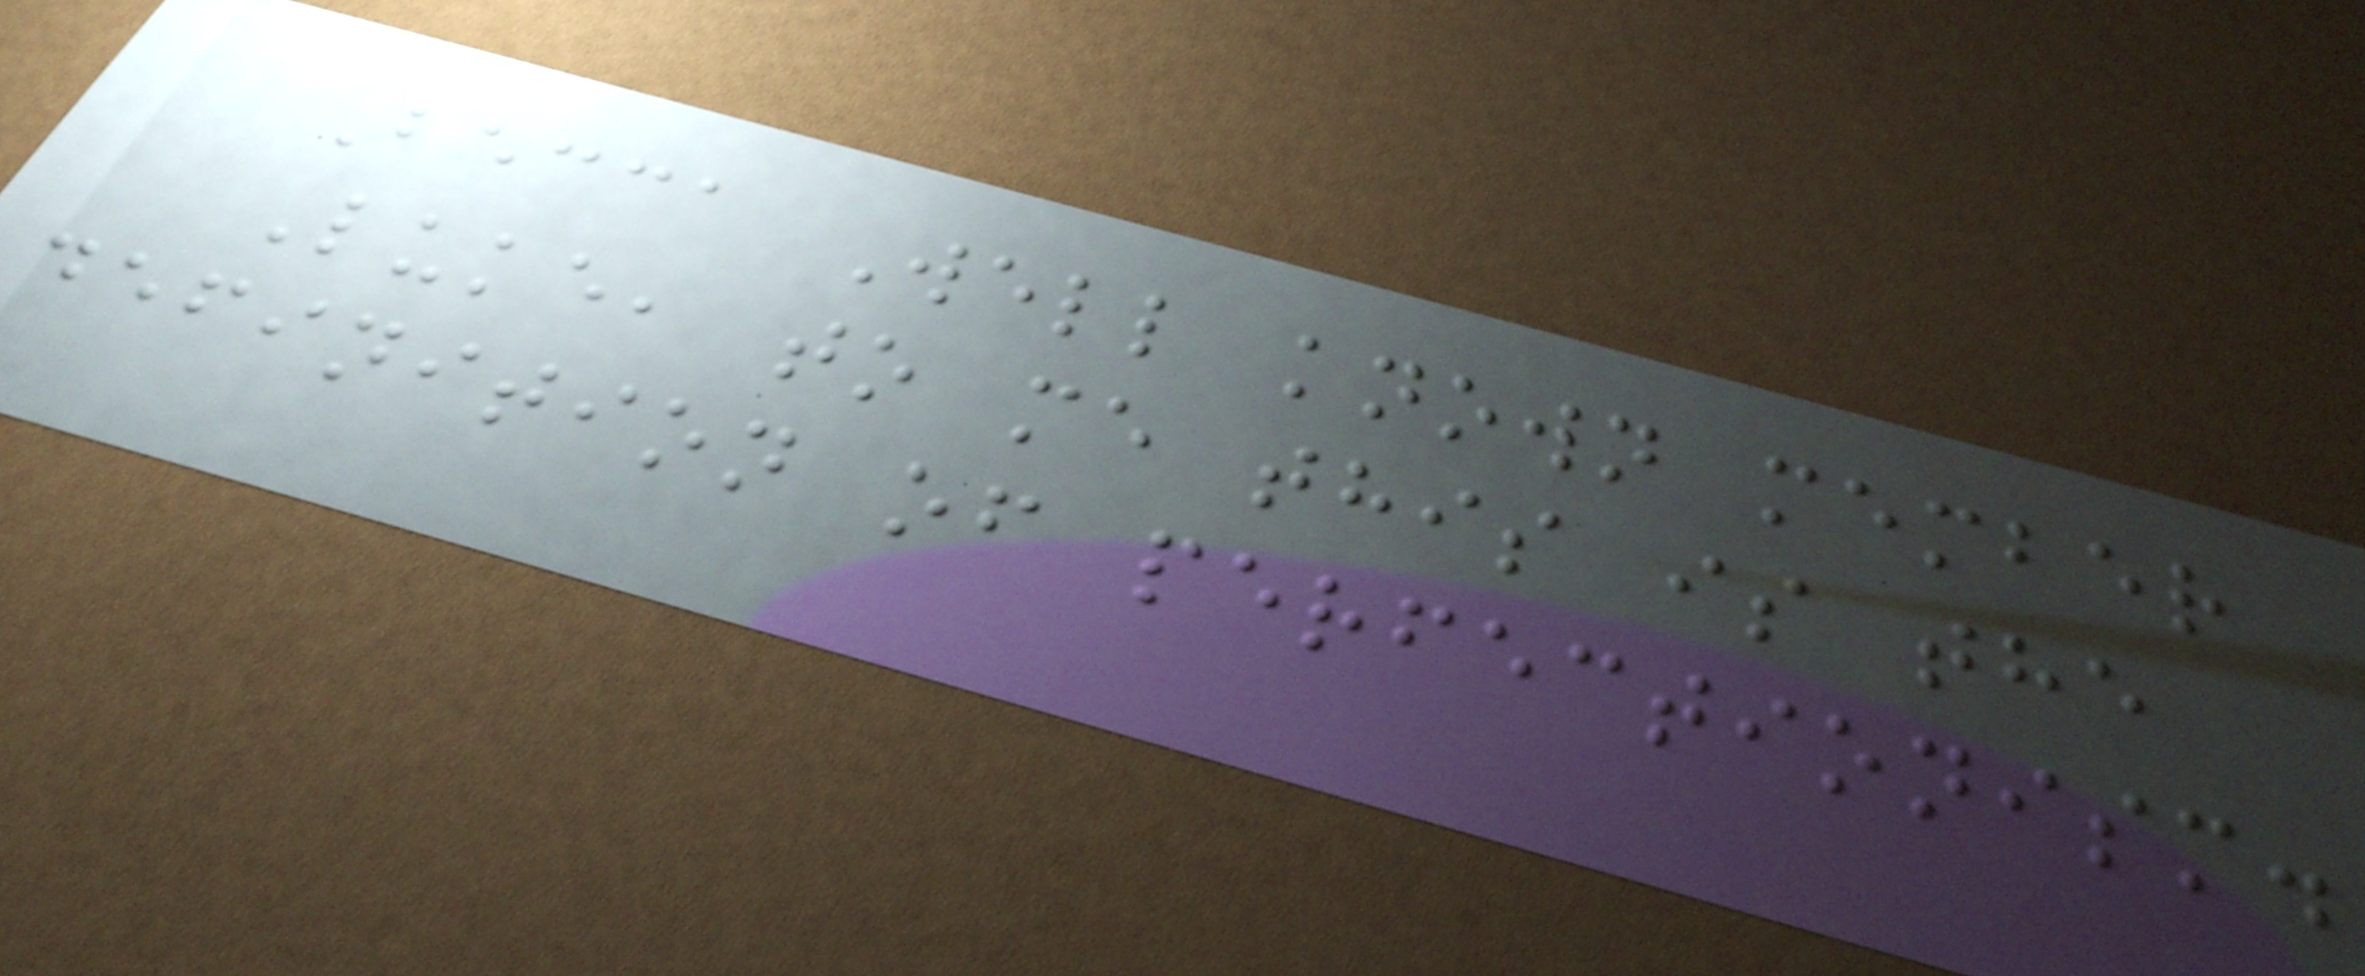Becca Well known member
Luke, to me this is the
definition of perfectionism.
